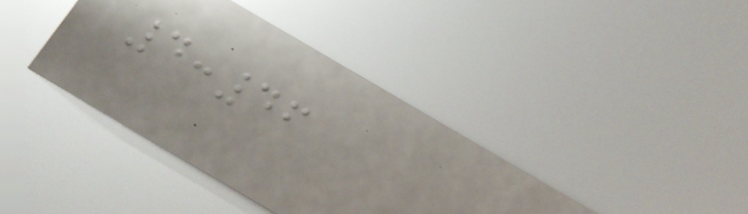4:46
